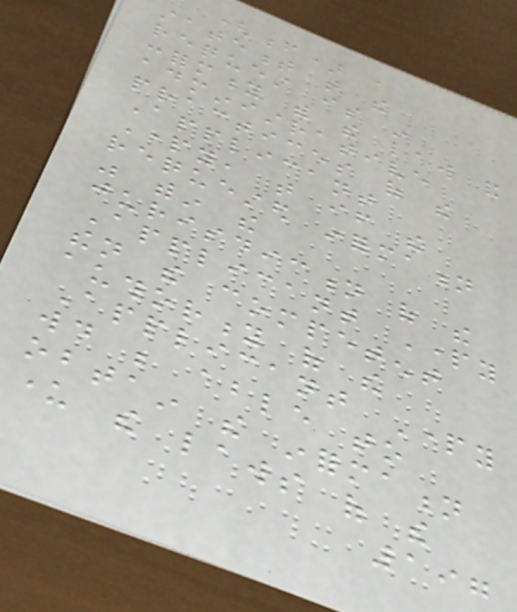(f) a
statement that the
request is in
conformity with the law and
administrative
practices of the
Applicant
Party, that if the
requested information
was within the
jurisdiction of the
Applicant Party
then the competent
authority of the
Applicant Party
would be able to
obtain the information
under the laws of the
197
